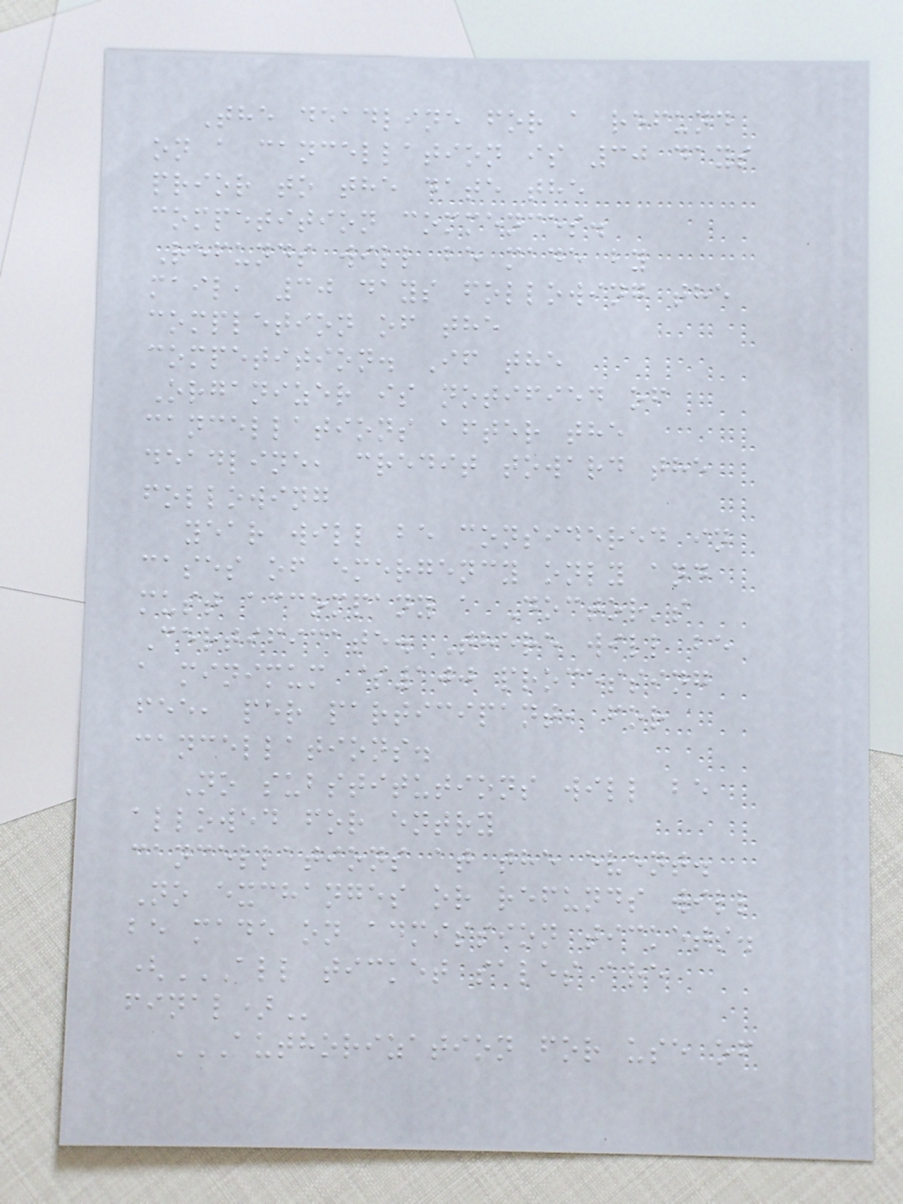The deadline for a refund
on a cancellation is 30 days
prior to the date the
competition commences.
Refunds will be made by
mail, 30 days following the
completion of the
competition. If the
Organizer is notified of
cancellations after the
deadline, credit toward the
following
year will be considered in
cases of emergency only and
must accompany a Doctor's
Certificate. There will be
a minimum $100 processing
fee, per participant, for
cancellations.
No substitutions will be
allowed for entry
cancellations at the event.
No exchanges or refunds will
be made on admission tickets.
(ALL TICKET SALES ARE
FINAL)
AUTHORIZATION FOR USE OF
